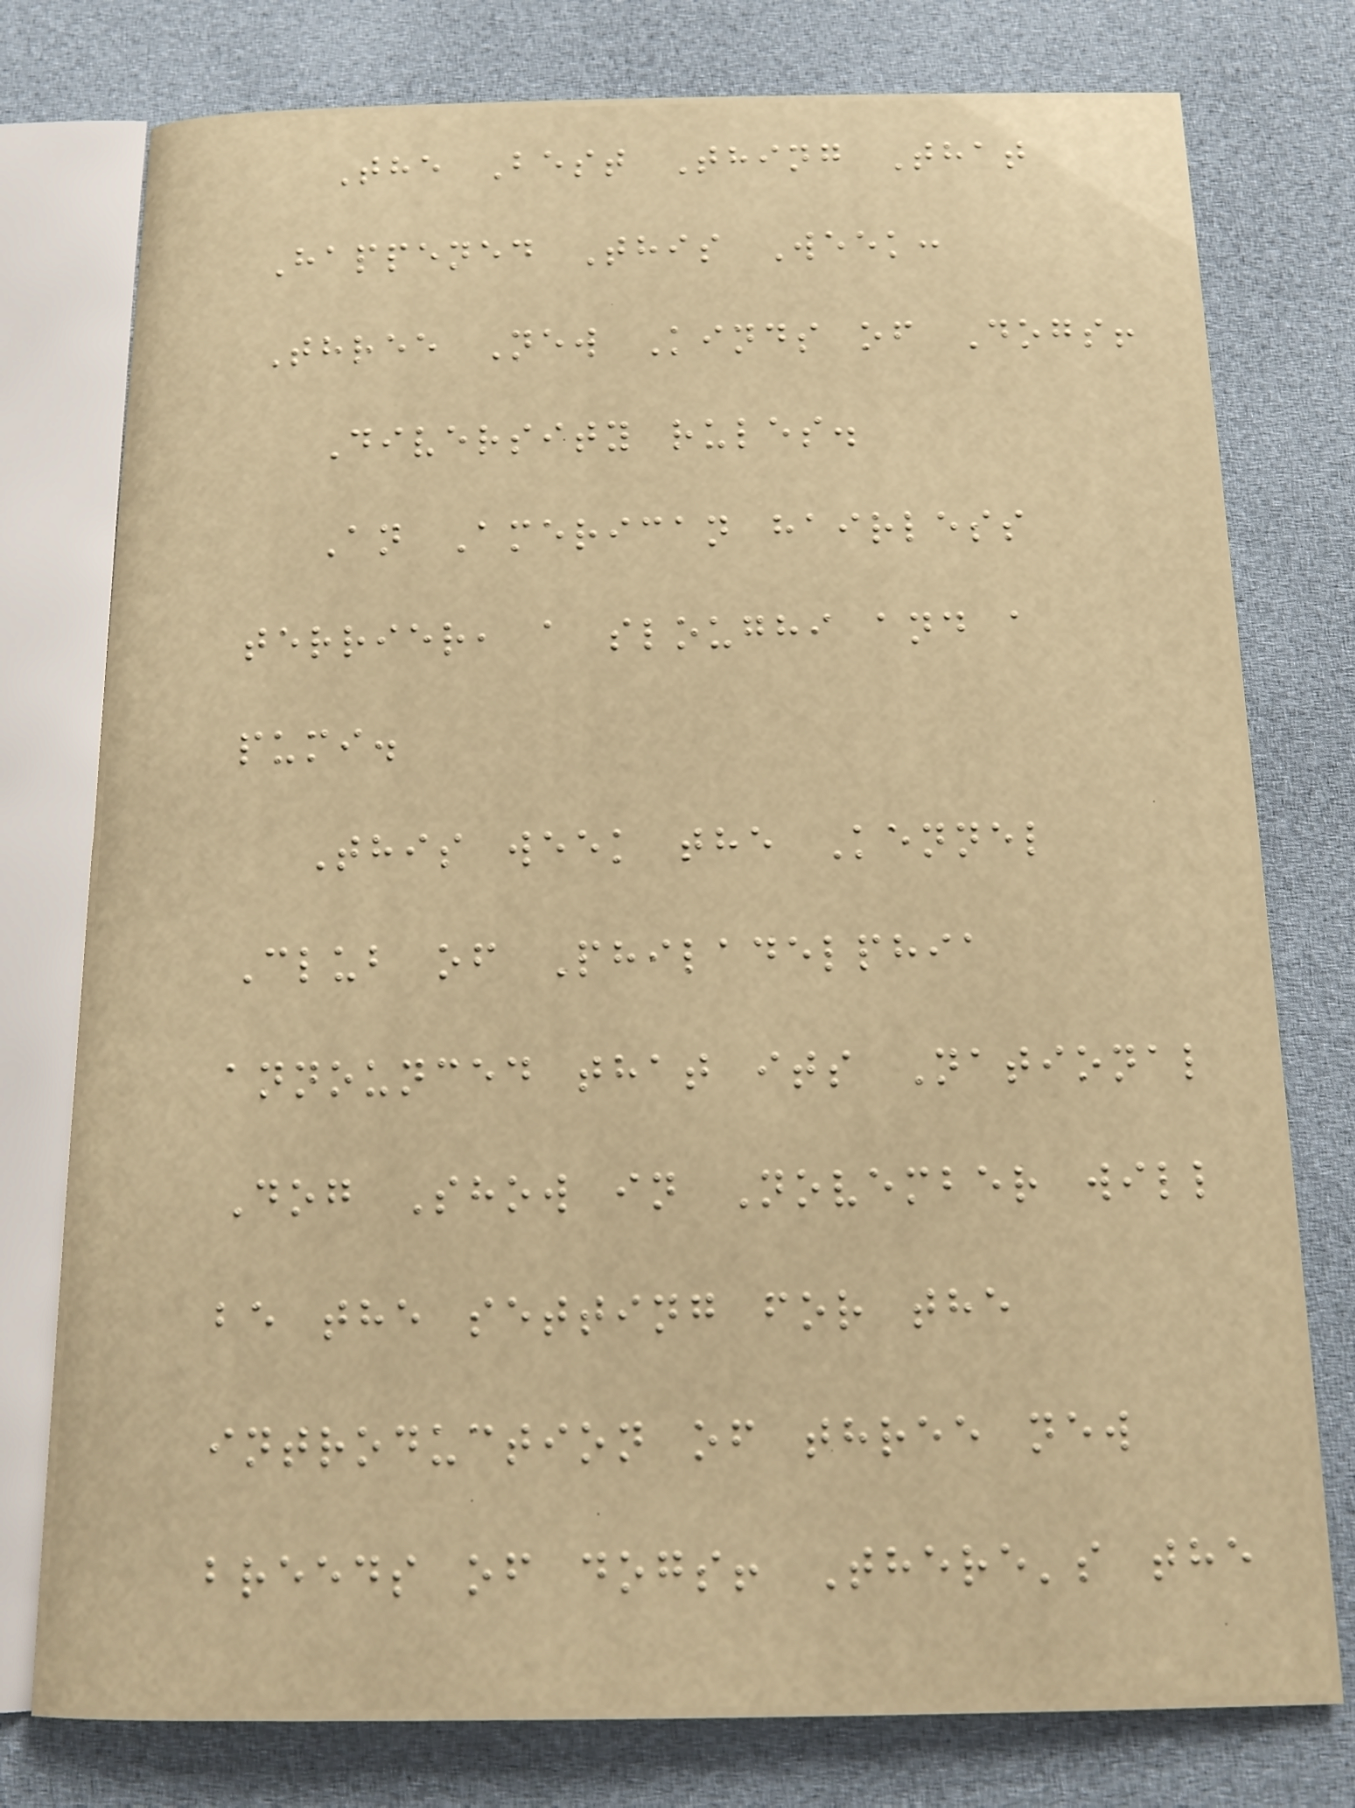The Best Thing That
Happened This Week:
Three New Kinds of Dogs!
Diversity rules.
An American hairless
terrier, a sloughi and a
pumi.
This week the Kennel
Club of Philadelphia
announced that its National
Dog Show in November will
be the setting for the
introduction of three new
breeds of dogs! There's the
